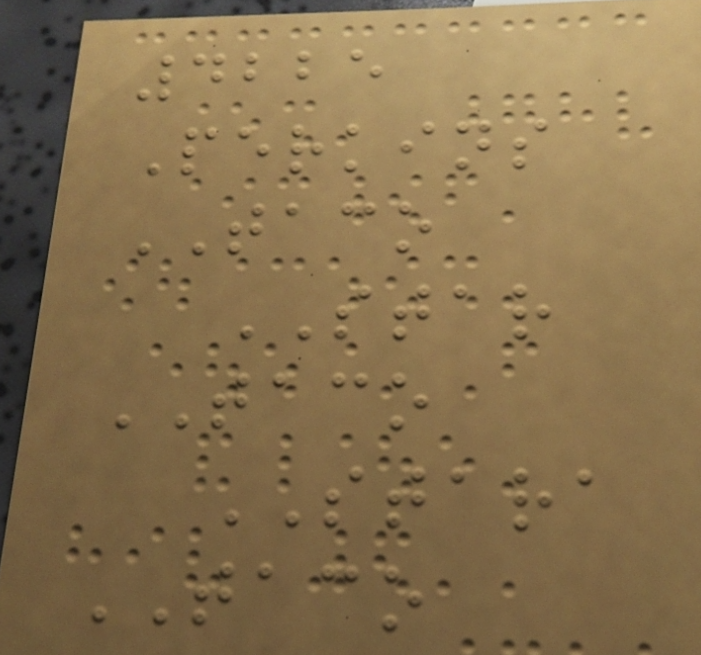4225
Perkins
TACO
STAR
TACO
STARA
TACO
